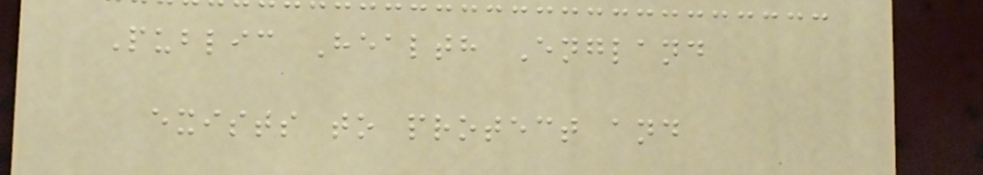Public Health England
exists to protect and
